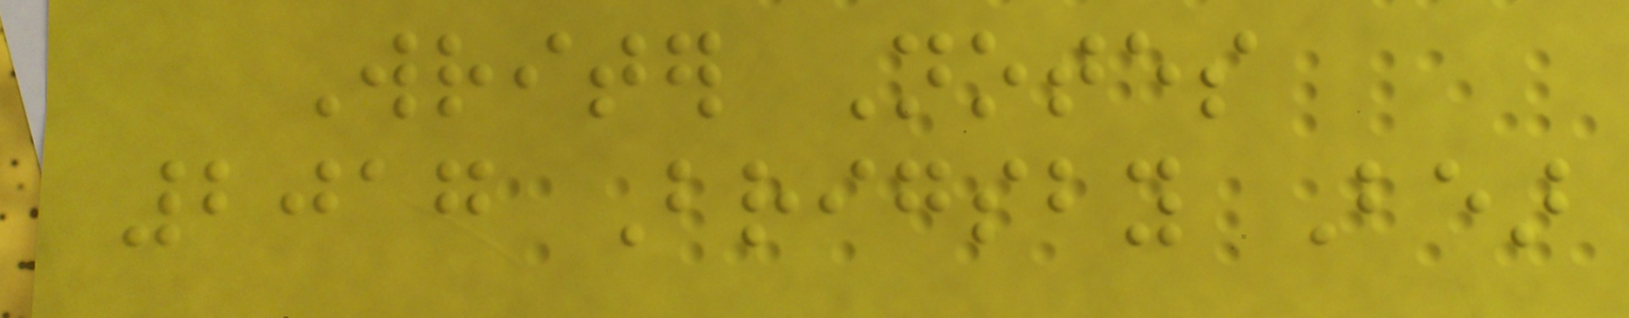Writer Notes
2017 Brigsby Bear
